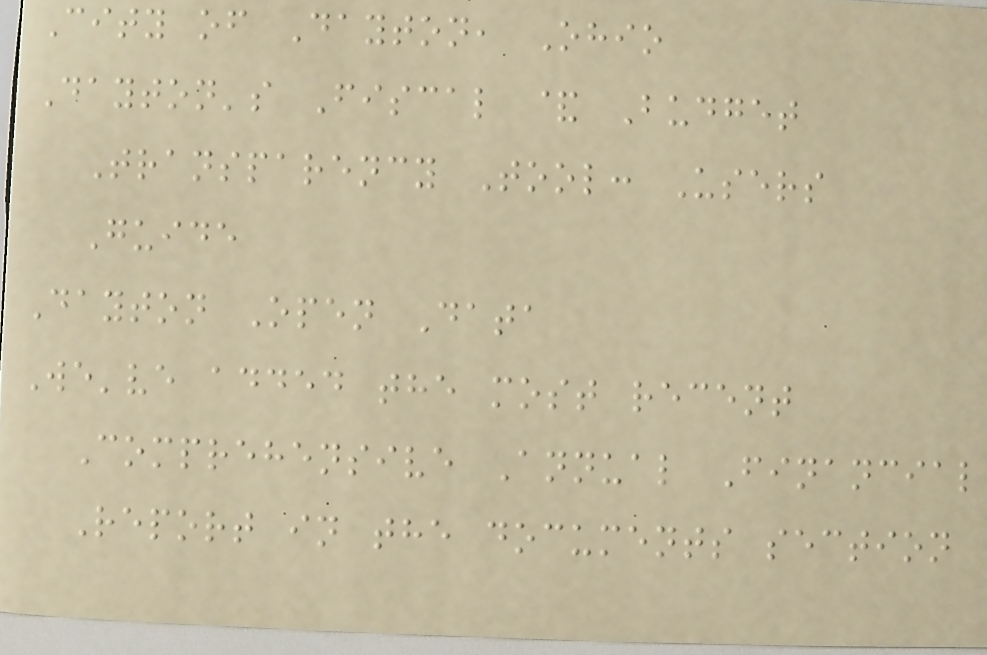City of Dayton, Ohio
Dayton's Fiscal & Budget
Transparency Tool: Users
Guide
Dayton Open Data
We've added the most recent
Comprehensive Annual Financial
Report in the documents section
